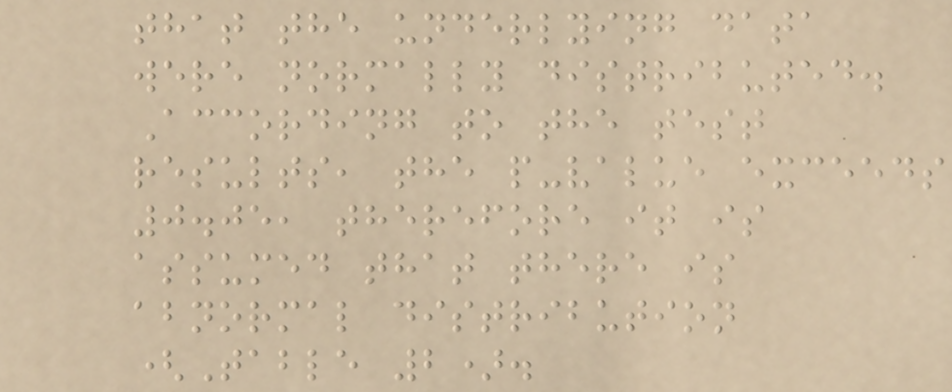that the underlying data
were normally distributed.
According to the test
results, the p-value exceeds
0.05, therefore it is
assumed that there is
abnormal distribution
(Table 2).
